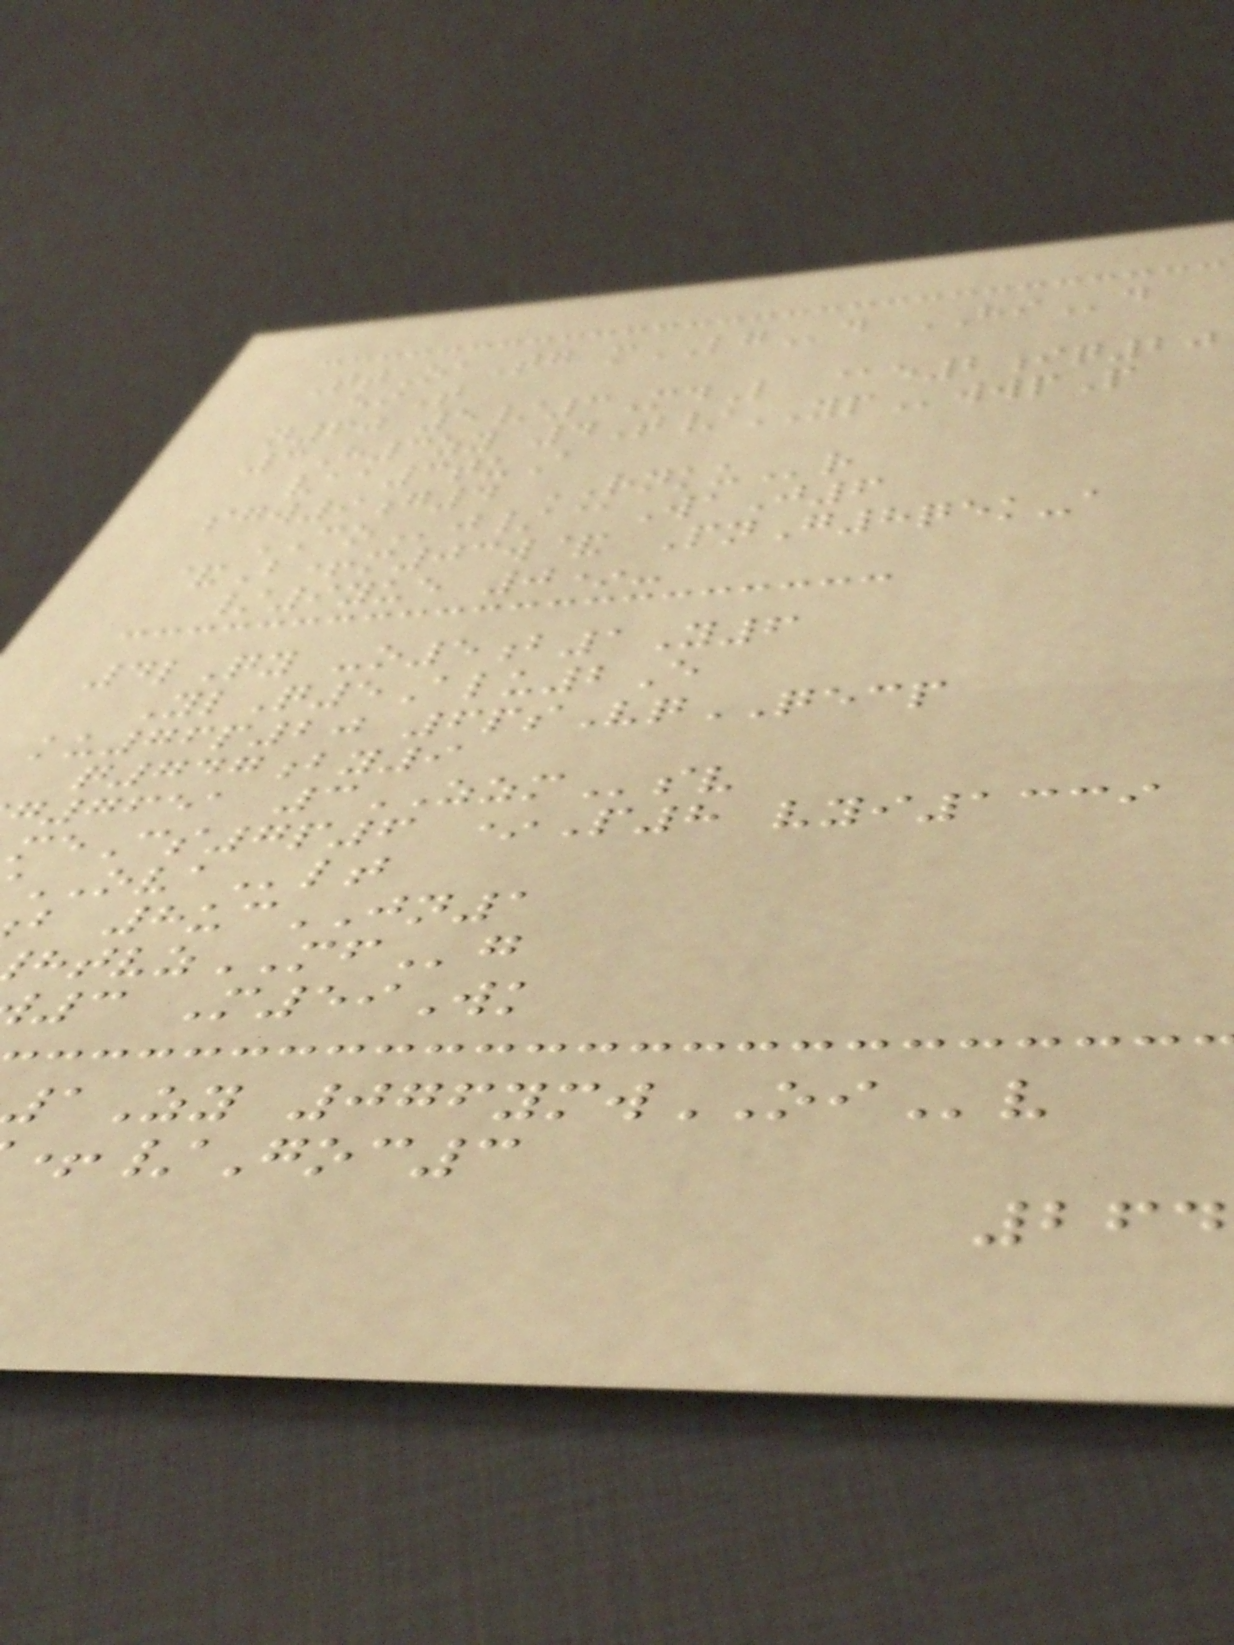TtOaTg mLGd HId
eiT
n60 5/3MdL @e2iq20
3H3zy 4T/YPwwpP
vaa3tuA
sgw9g4 RNKUr
COj/@WaJ6
&B+m03w& PnG8qek-a
/9yue 0*-
4lQy -o5b1Y6
YlQ5Alu2E
ku76p20 6psVqQECP
q747by9
g7651 3ZZMsv
meCs7p6 *P8 vyi1339
OVAlt
b 8ucJN1
tvzMFg
3 M59Wk
Zy 076ymwOIv
+/Goc3
264
